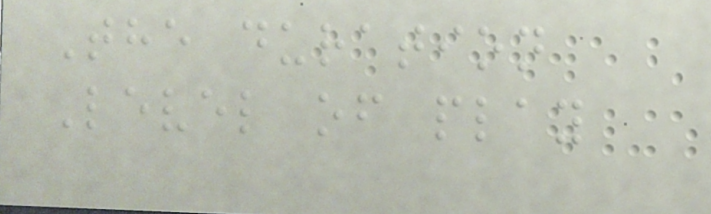The duration
Level of play
